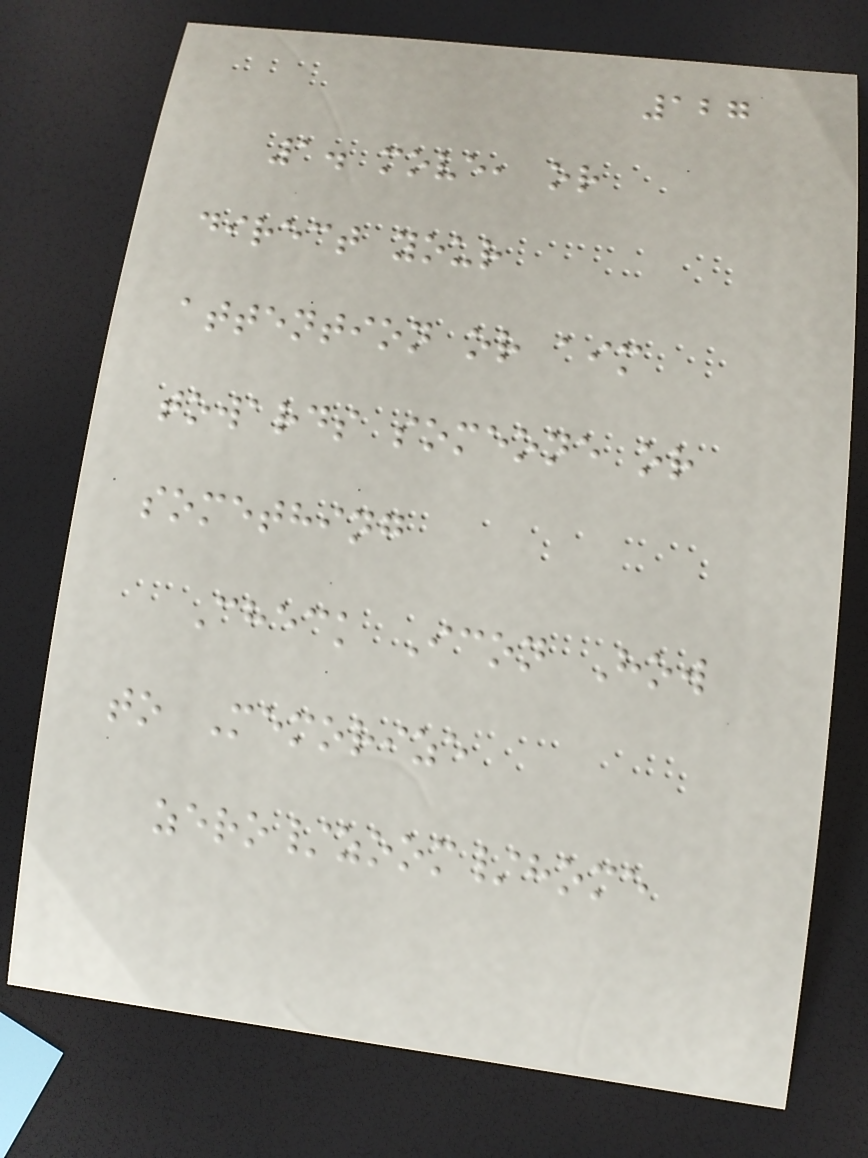127
1. move, or
direct your
attention or aim
towards someone or
something
Check Icon How
to Memorize
zero/zoom/home
